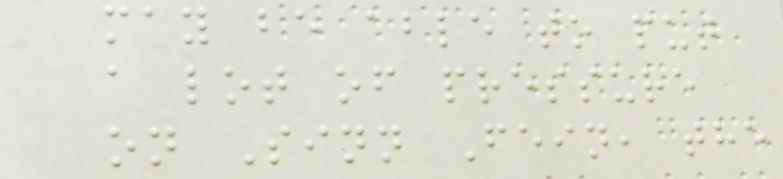may be able to put
a lot of pressure
on Sinn Fein, the
